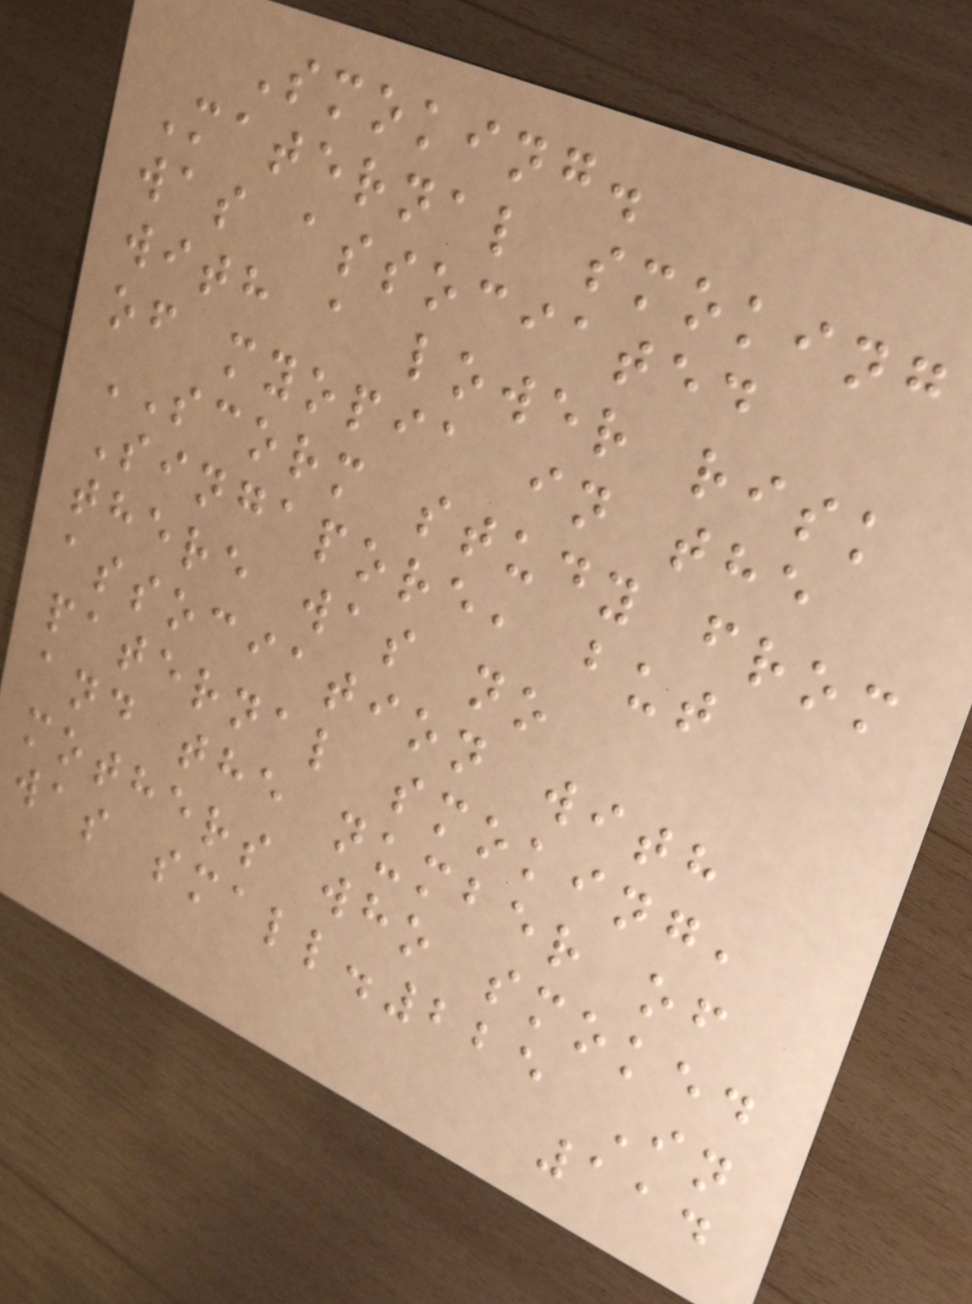Smoking.
Maternal smoking
was associated
with a lower risk
of myopia in the
SCORM study from
Singapore, but
there was no
association with
paternal smoking,
and the number of
mothers who smoked
was small.225 In
114
